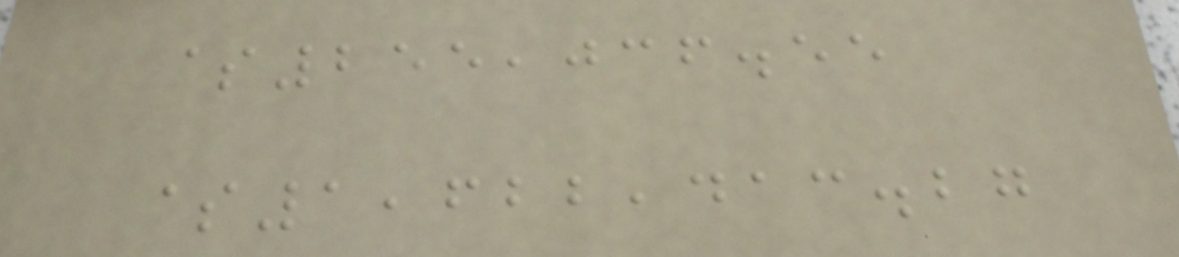$255,036.55
$1,622,413.27
